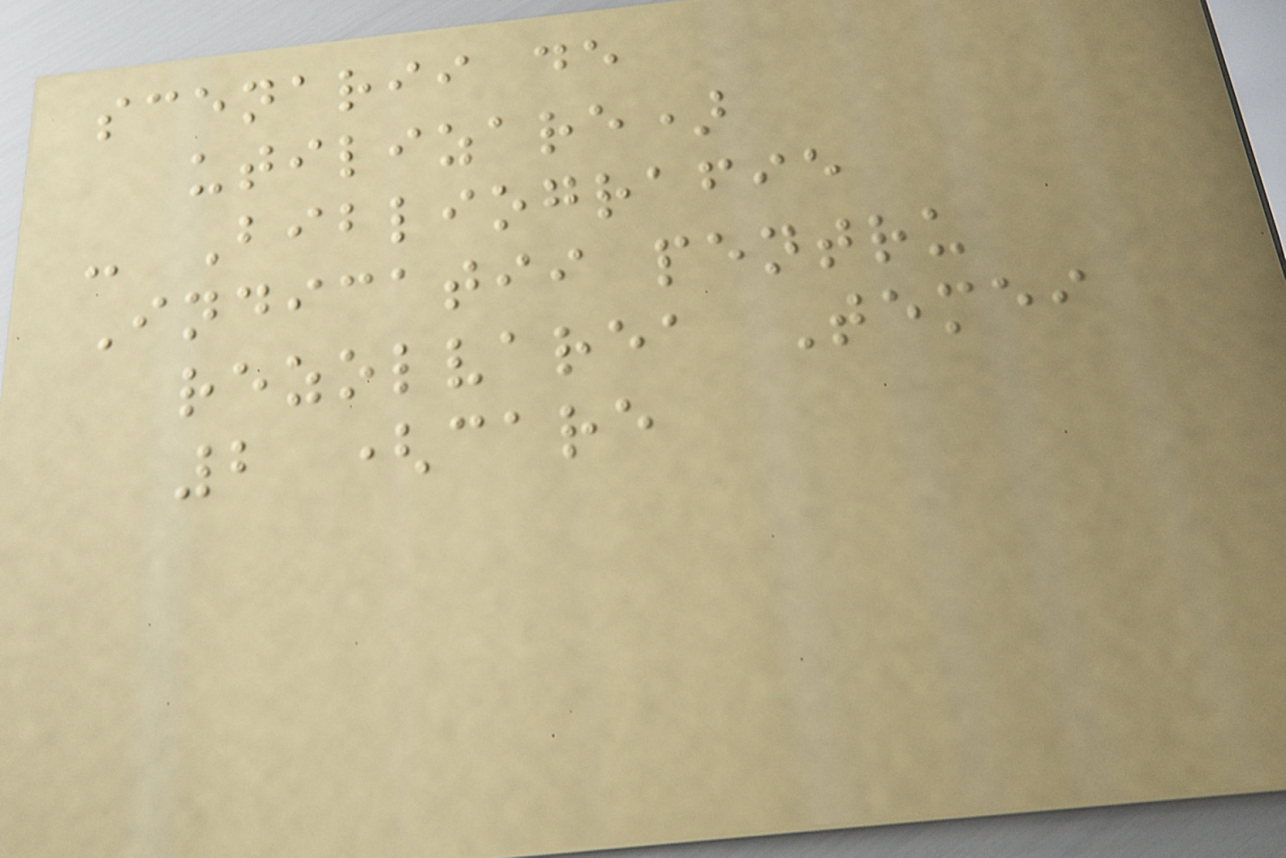scenarii de
utilizare)
- Bibliografie
Indicatii pentru
rezolvarea Temei
2 (care
